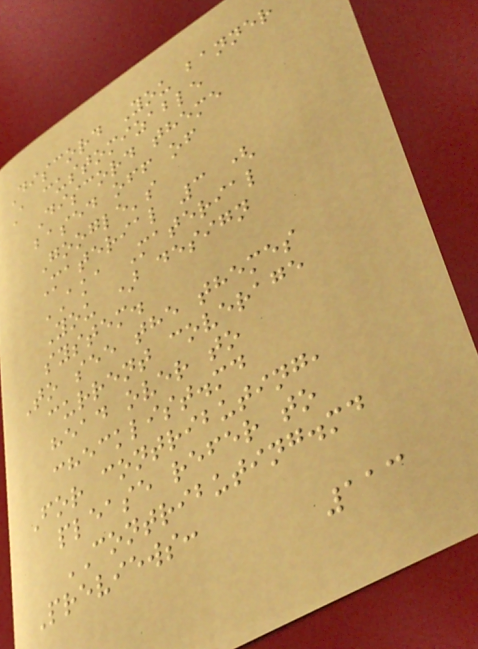Discord You banner
A customizable
Discord theme
based off of
Google's
Material 3 (
AKA Material
You ) design
system.
To see the themes
current coverage
head over to
checklist.md
For contributing,
please refer to
CONTRIBUTING.md
Previews:
113
